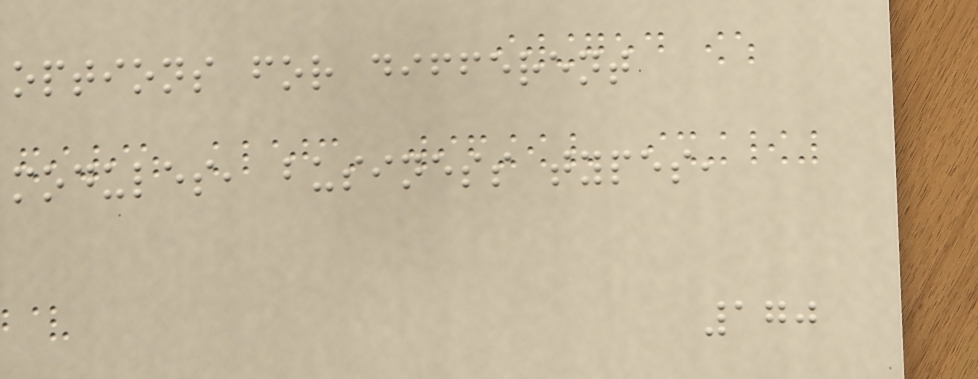options for different
modules, business types,
170
